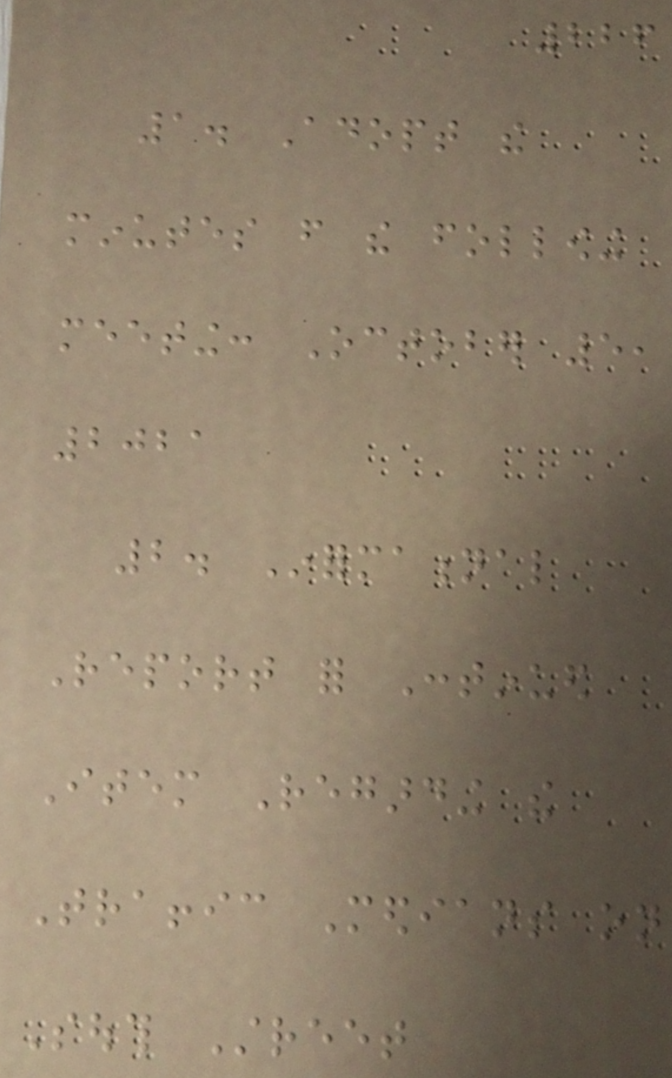226
1. Adopt the
minutes from the following
meeting: October 5,
2021
2. Informational
Report for Continued
Item Regarding the
Traffic Medians on
South Street
